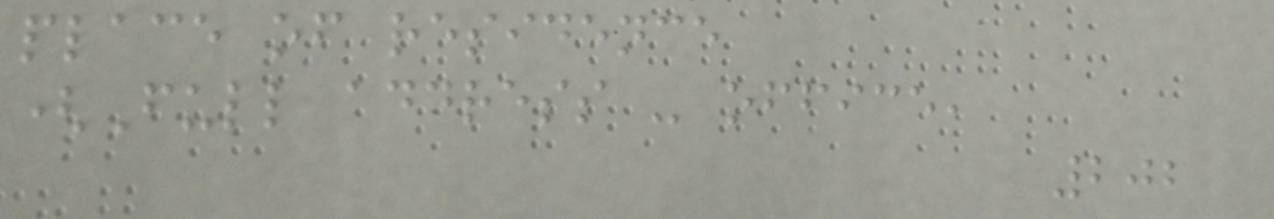place of residence
(Full address - office,
202
